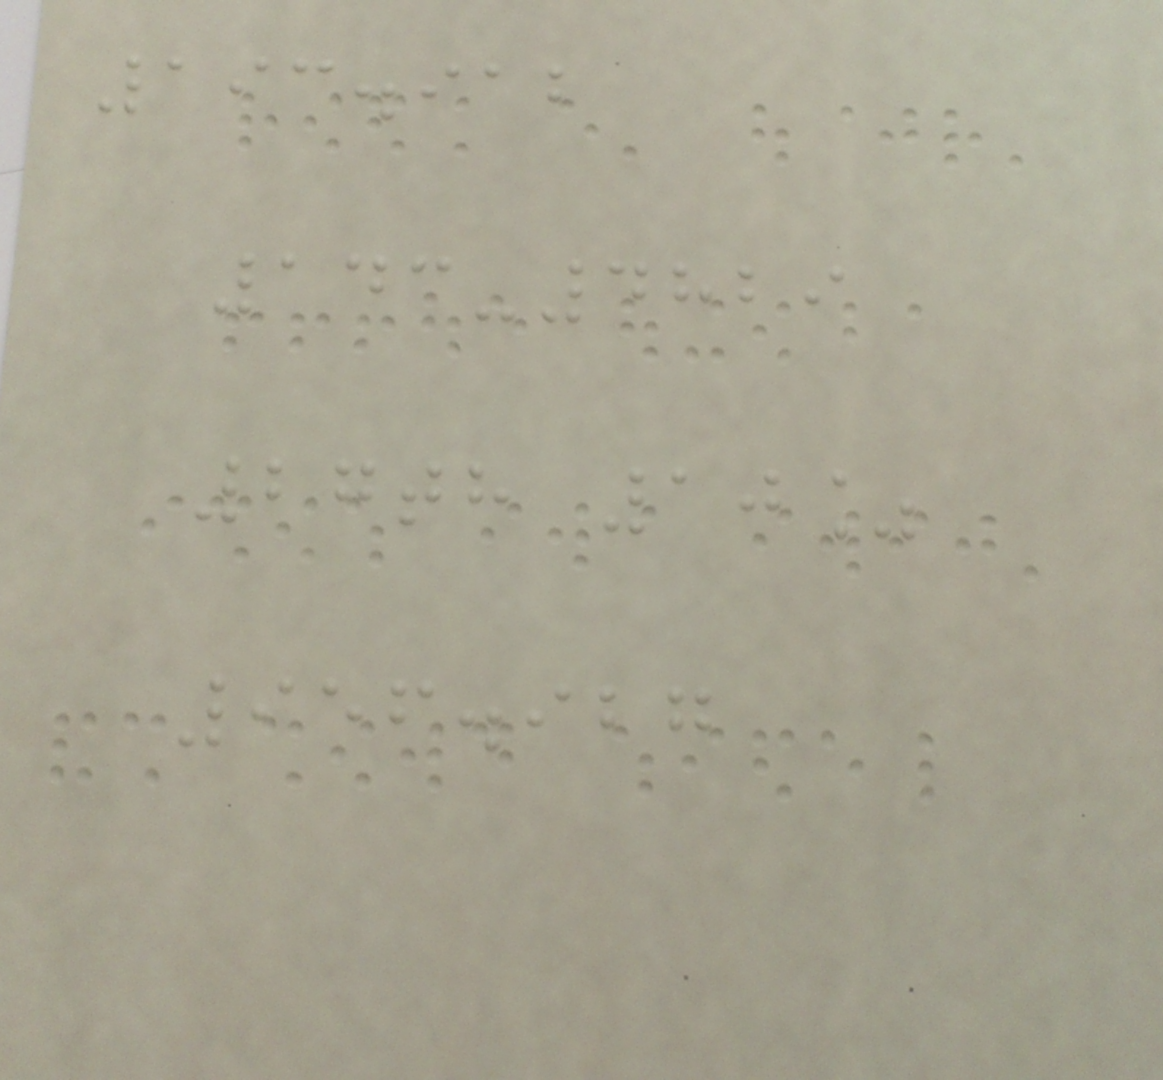193.912
143-4829
27th 10%
956.927
